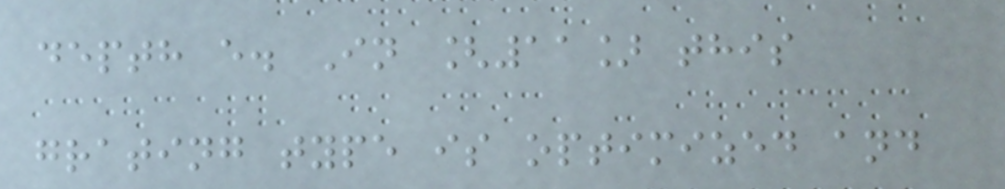depth e. In [11] this
grating type is optimized and
